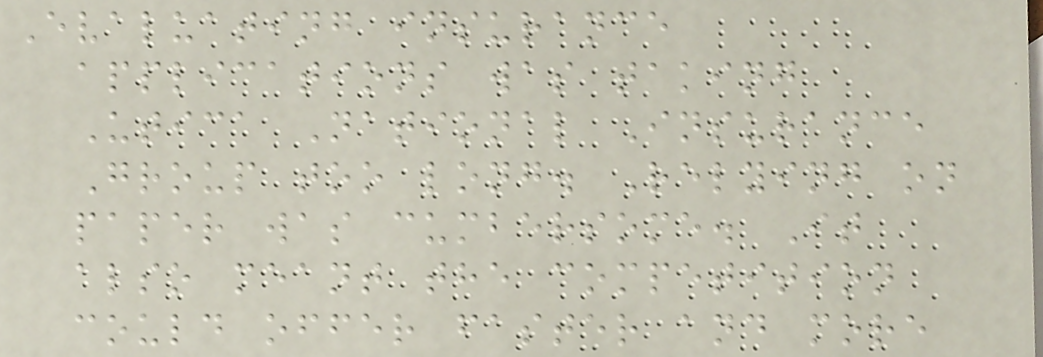Evaluating insurance
applications was taking
Utica National Insurance
Group too long. Relying on
paper was cumbersome. It
also meant the competition
could offer faster and more
